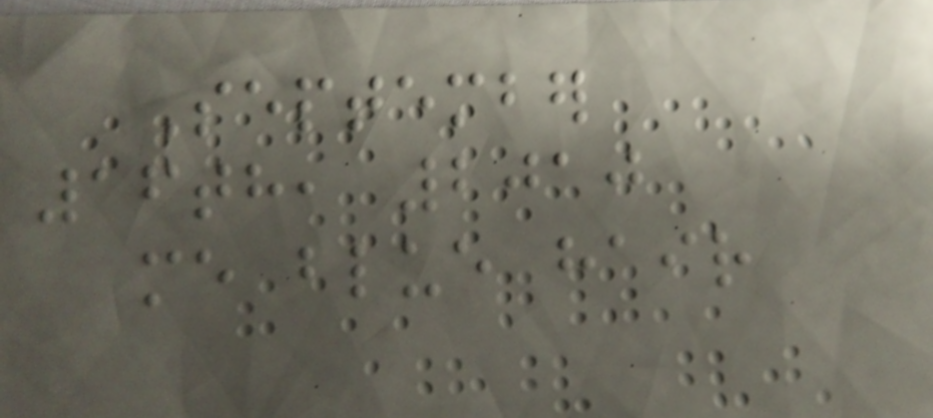September
16th, 2010
me blue hair
